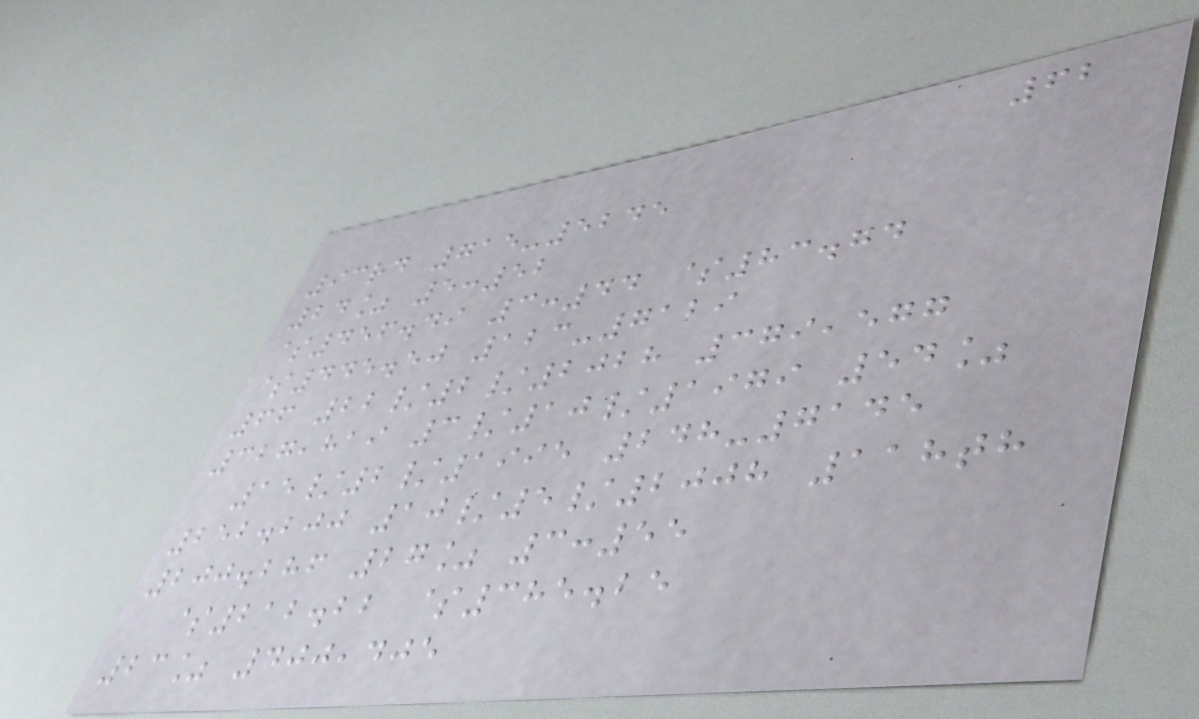62
93rd 715-5245
24% 5:52
$456.49 3:44 $83.74
$445.50 123-7129
66 22/2/2028 379,577
327,819 3/10/1979 54%
15/2/1995 248-7145
252.200 10/5/2008 118th
200.286 27% 3:55
$212.22 $385.25
23% 400,405
